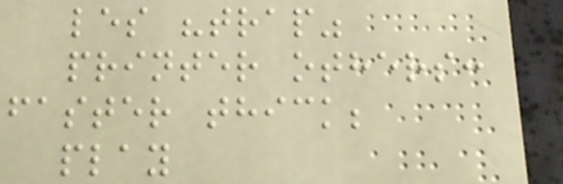les "trap"
printer others:
faster thick;
play
